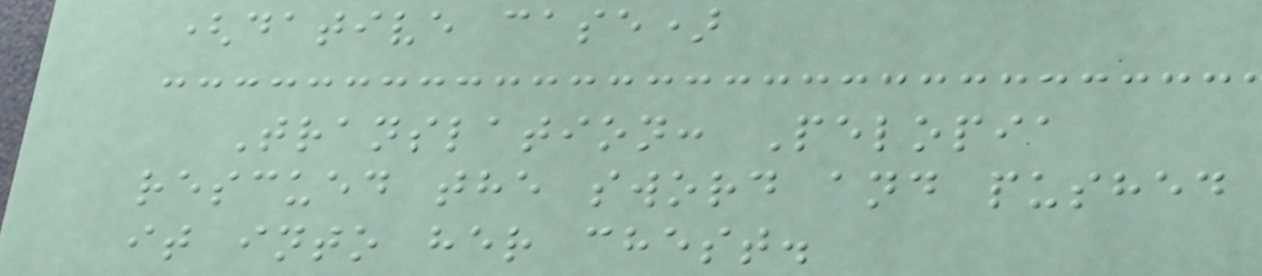(dative case)
Translation: Pelopia
rescued the sword and pushed
it into her chest.
